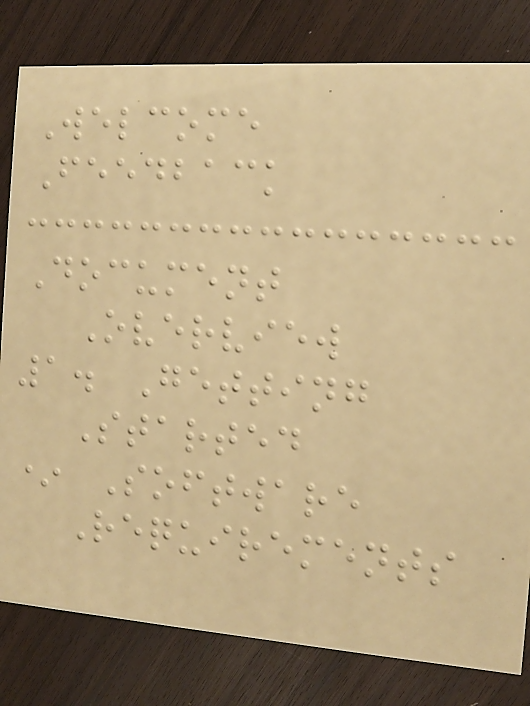Welcome
Feedback
Document
Overview
1. Getting
Started
* Software
Requirements
